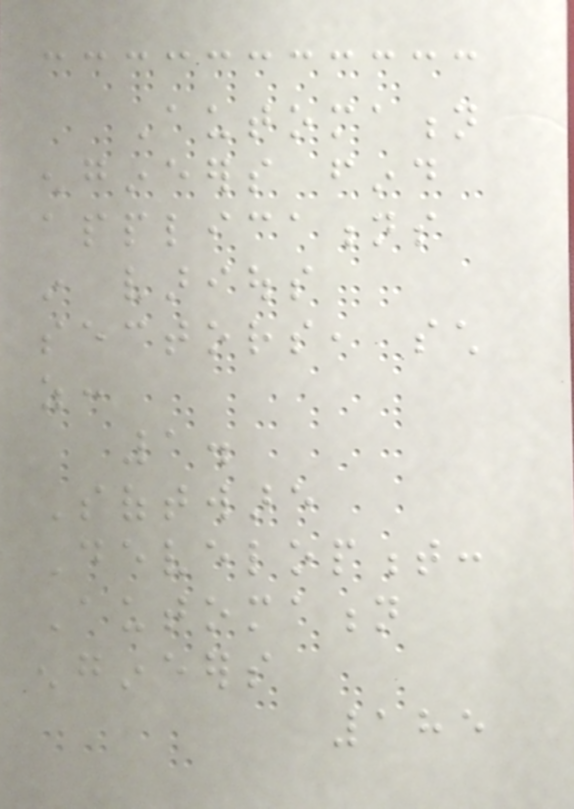Automation
engineers find
applications
in various
sectors, such
as:
1.
Software
Development:
Automation
engineers
185
